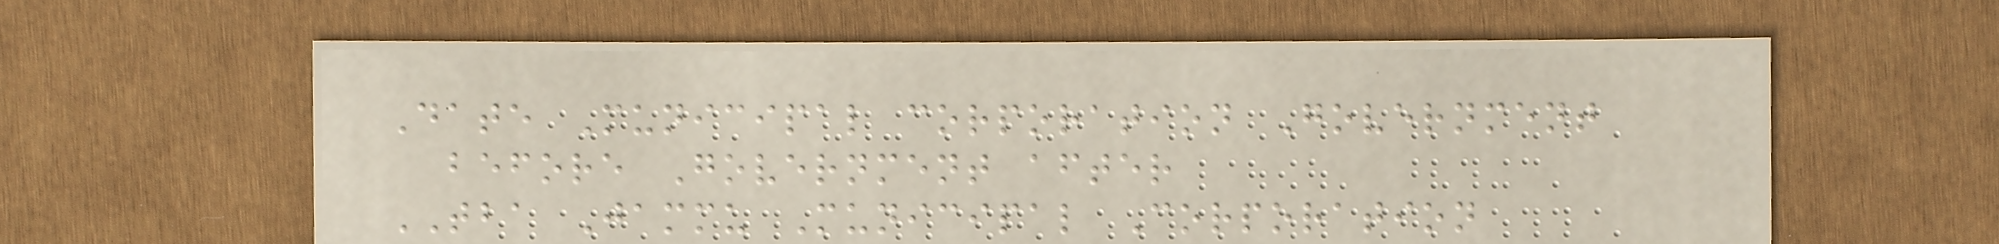Date Municipal corporation Government
before Government after
TBA Jammu Municipal Corporation
